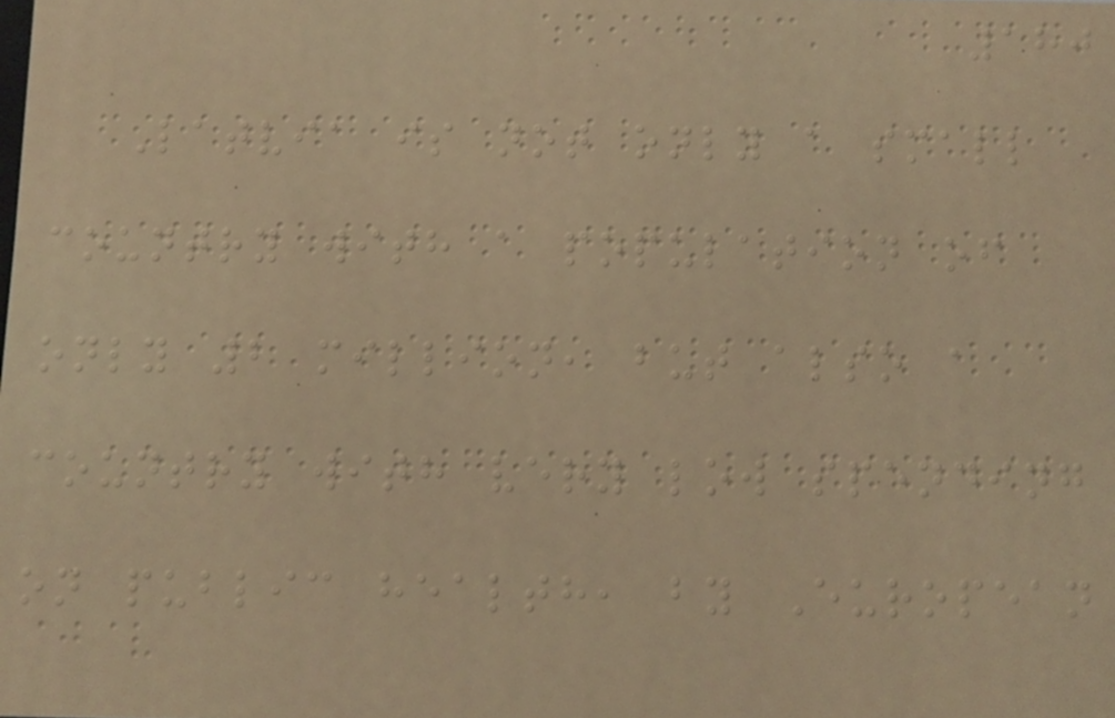180
Latvia is not only a small
country with a population of
only 2 million, but also a
country with very low spending
on public health, by European
